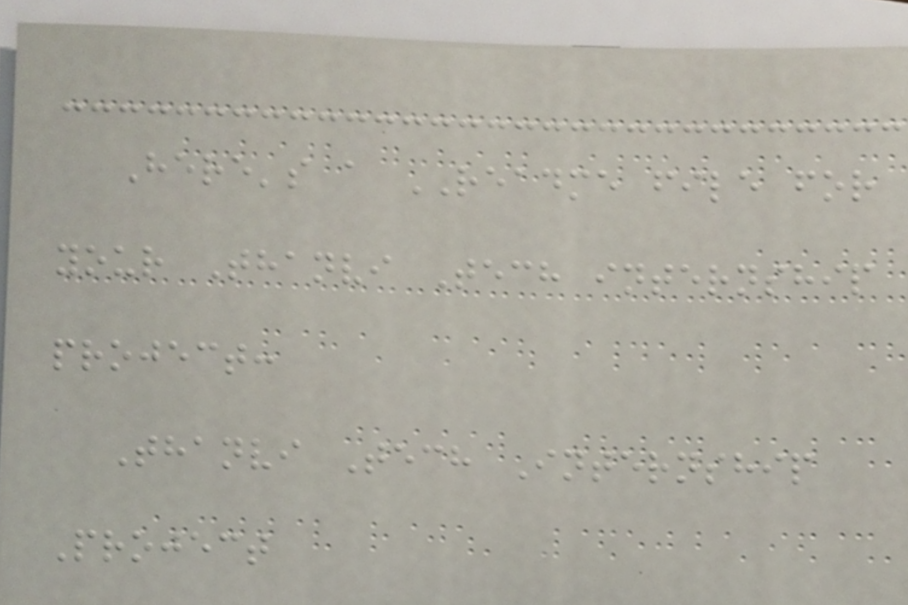Here's a README file for
your Thanvi Tech internship
project:
Thanvi Tech Internship
Project
